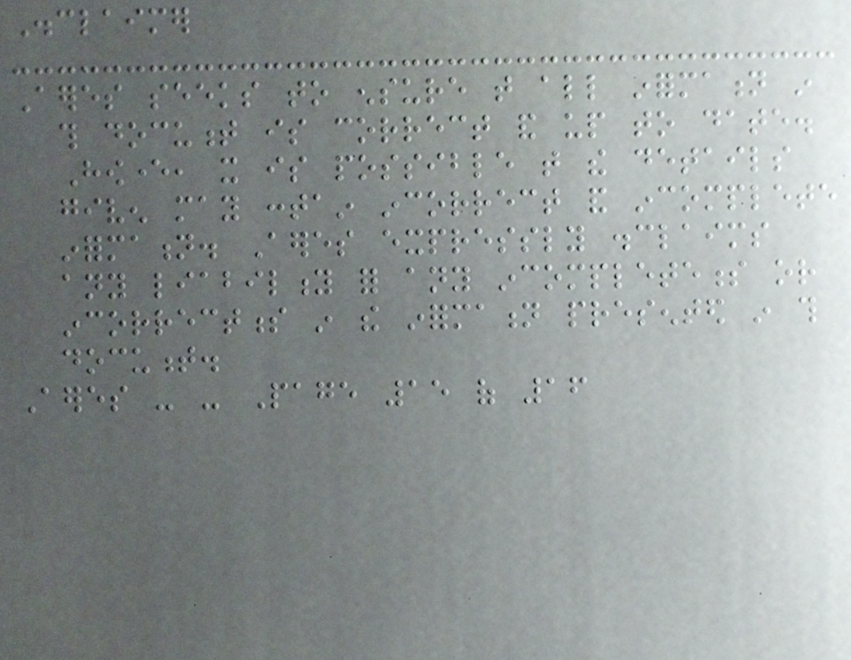Disclaimer
Aeres seeks to ensure that all information in
this document is correct and up to date.
However, it is possible that the details
given may contain incorrect and incomplete
information. Aeres expressly disclaims
any liability for any incompleteness or
incorrectness in the information presented in this
document.
Aeres - - Page 15 of 16
